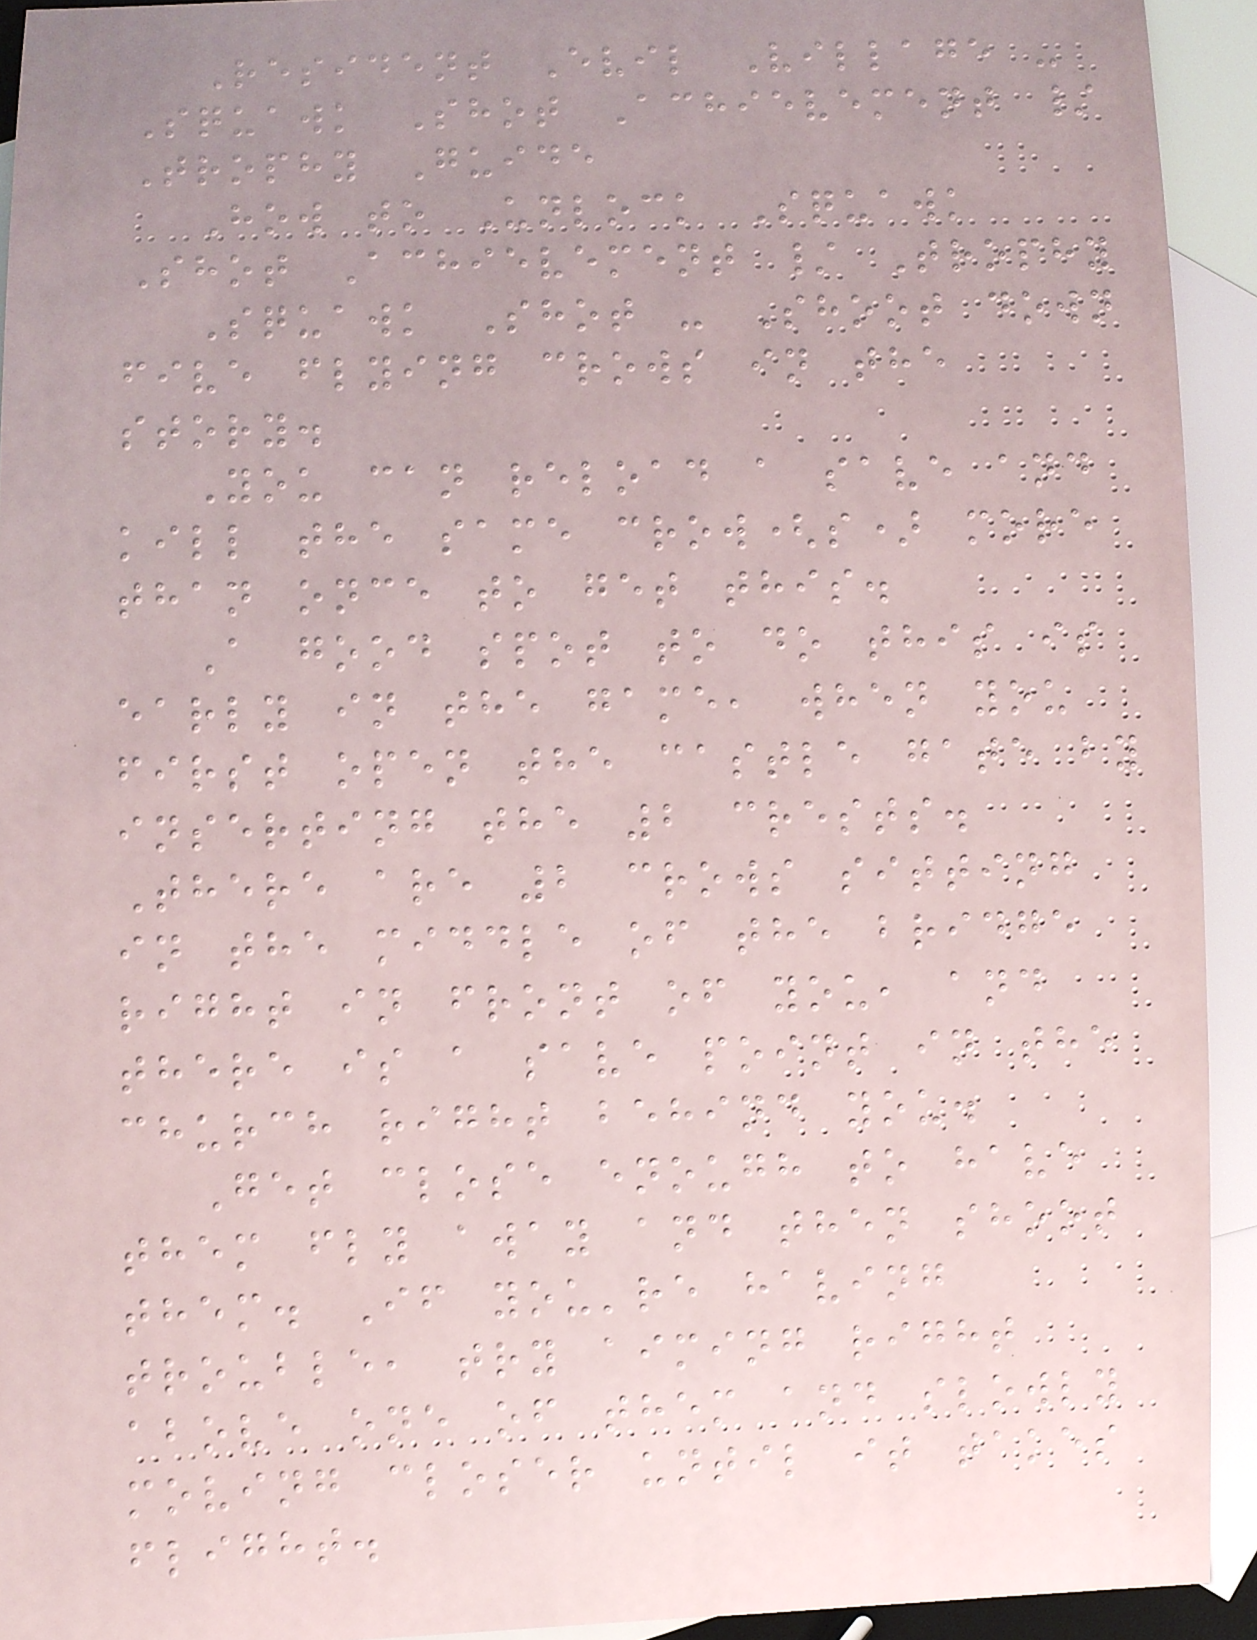Resident Evil Village -
Squawk Shot Achievement /
Trophy Guide
How to Unlock Squawk
Shot Achievement / Trophy
Squawk Shot - Shoot down
five flying crows in the
story.
You can reload a save and
kill the same crow(s) more
than once to get this.
A good spot to do this is
early in the game, when you
first open the castle gate by
inserting the 2 crests.
There are 2 crows sitting
in the middle of the bridge
right in front of you, and
there is a save point in the
church right behind you.
Get close enough to have
them fly away and then shoot
them. If you're having
trouble, try aiming right
above one of them and slowly
moving closer until it takes
flight.
